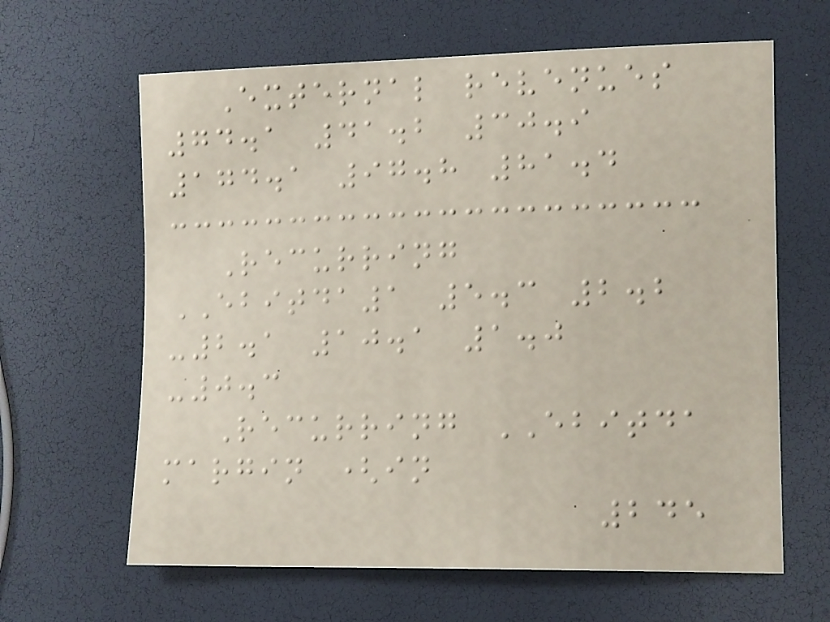External revenues
74.1 41.2 30.9
174.1 97.8 81.4
Recurring
EBITDA1 5.3 2.2
-2.1 10.1 1.0
-0.3
Recurring EBITDA
margin (in
245
